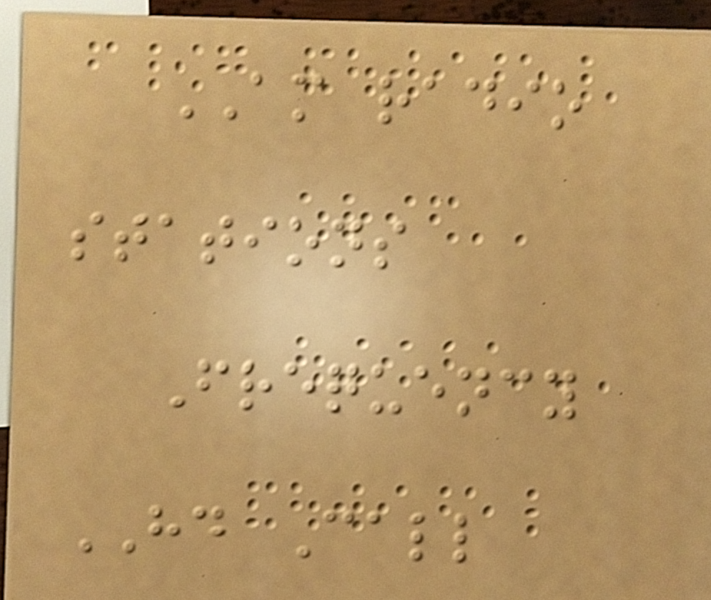AM radio
stations
Frequency
HD Call
